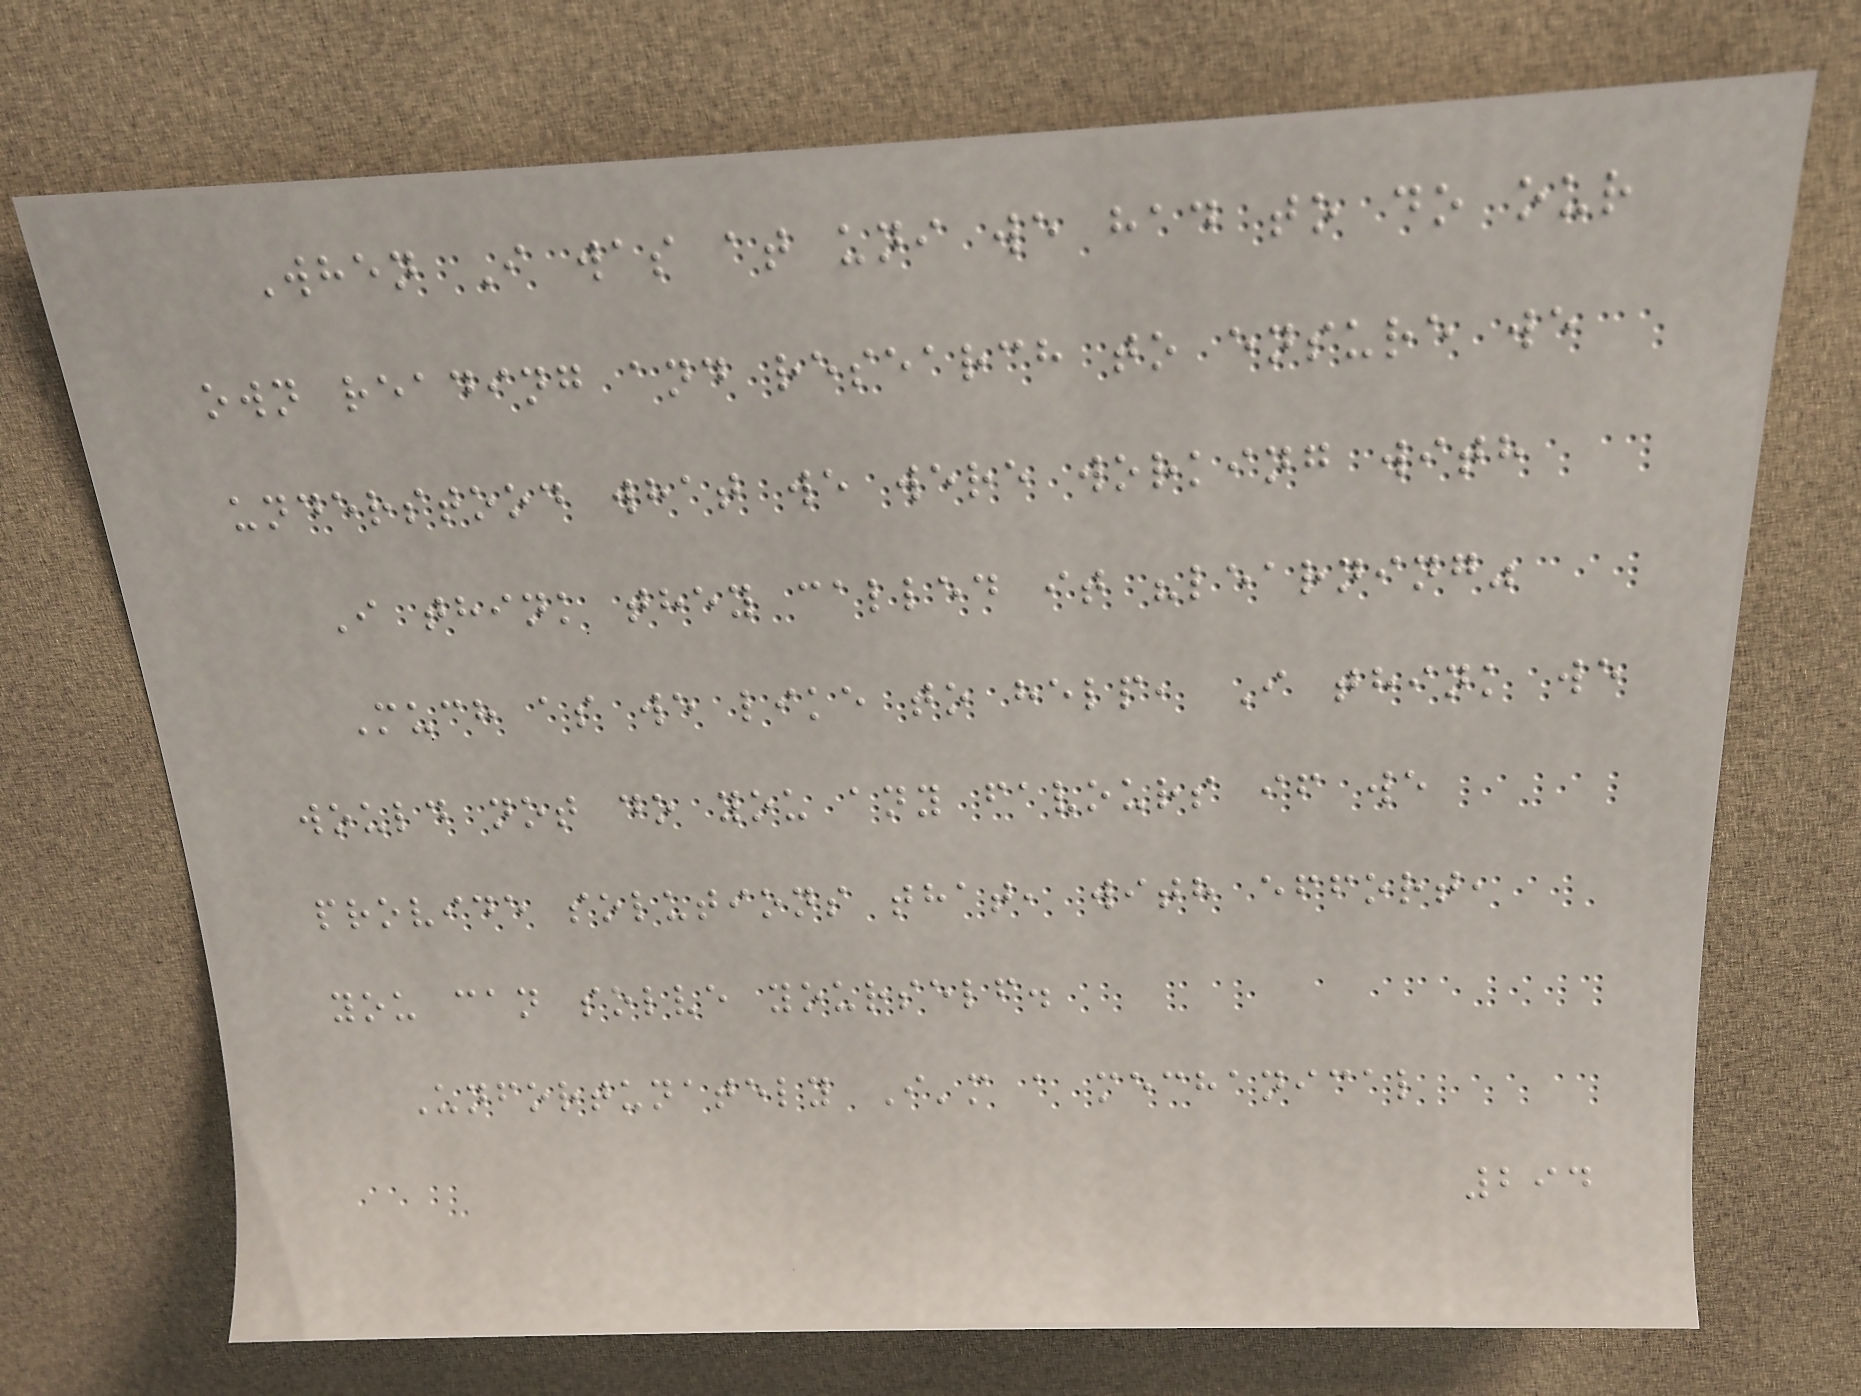When I was at uni we had to do our
own reading and research to ensure we
understood what we were working with
I think they called it "learning"
Much as we like to help, I think we
would not do you any favours if we
provide solutions that, with effort,
you can solve yourself.
Unfortunately I'm a mechanical
294
